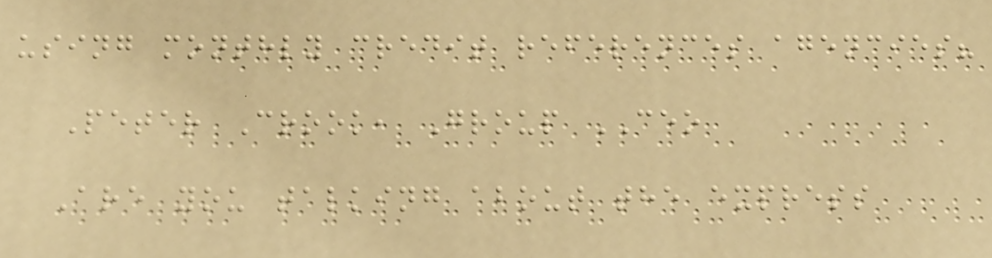using monthly credit references agencies?
Peter Crook, Group CEO
Are you talking about the express
